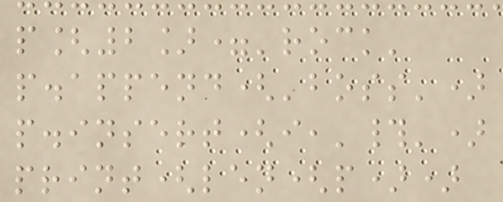p[2]='rock'
p.append('boss')
p.insert(i,'#')
print(len(p))
